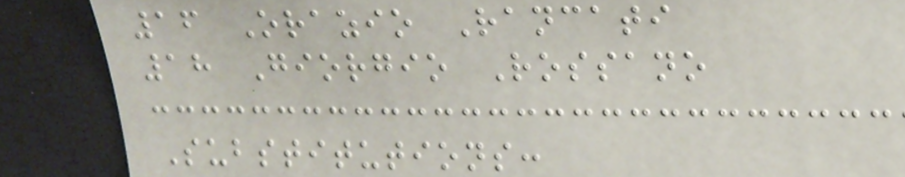16 Orazio Rancati
18 Giorgio Rossano
Substitutions:
